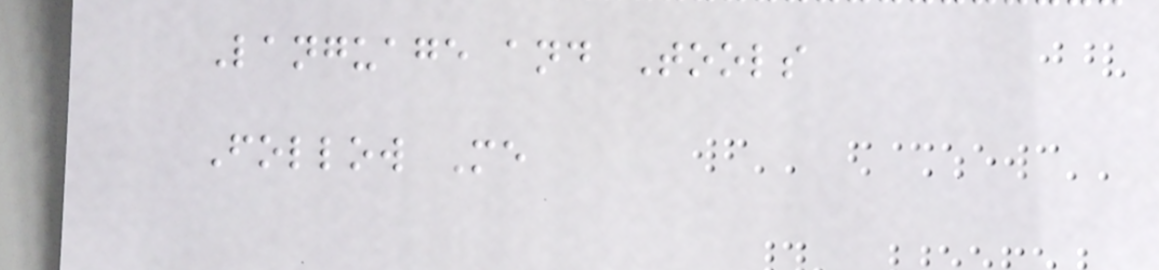Language and Tools
Follow Me
